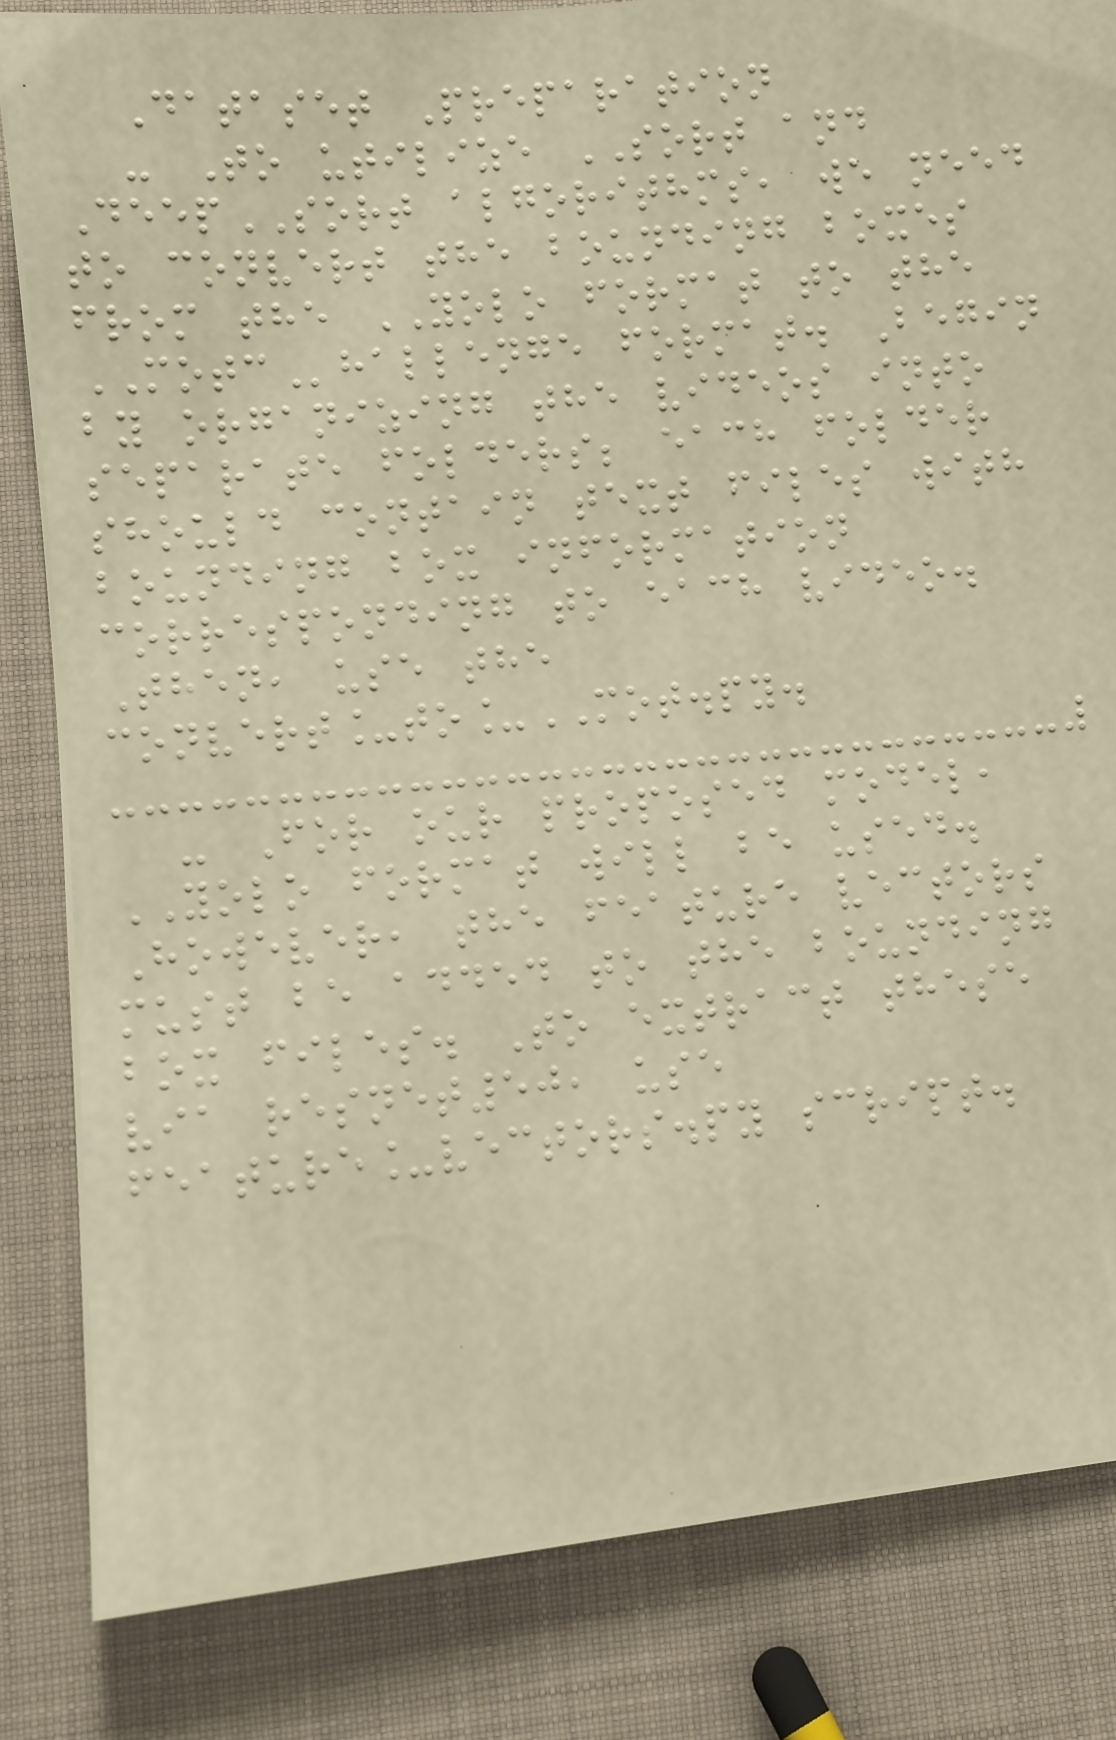Dataset Preparation
- To utilize SORT and
DeepSORT algorithms, we need
to convert the bounding boxes
from the YOLO format to the
MOTChallenge format. Begin
by organizing the videos into
separate folders; each folder
should contain text files with
bounding box information
corresponding to each video.
Then, use the
convert_to_MOT.py.
- For our proposed model,
YOLO format will be used.
However, the feature vectors
must be added to the bounding
box files. To extract these
via resnet50, use
feature_vectors.py script.
